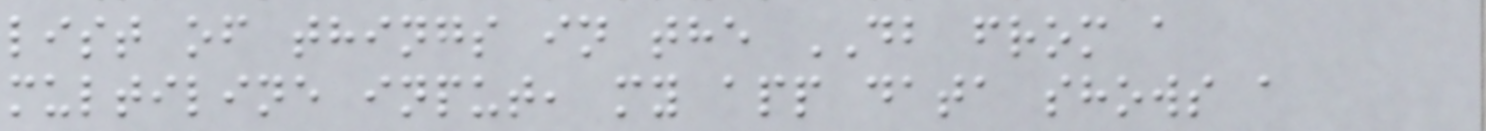list of things in the DB from a
multiline input, my app data shows a
